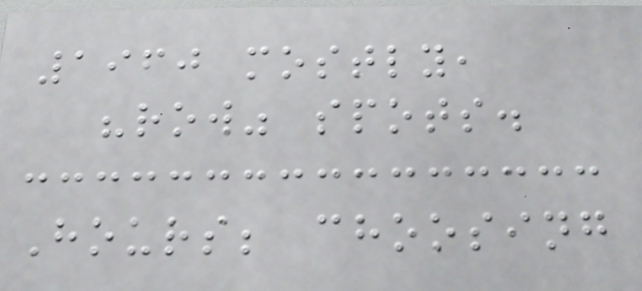1960 mostly,
"row" spots.
Hours; choosing
